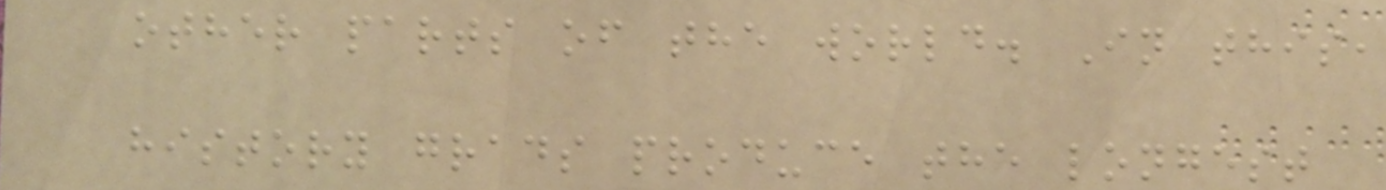other parts of the world. In this,
history grads produce the longest
